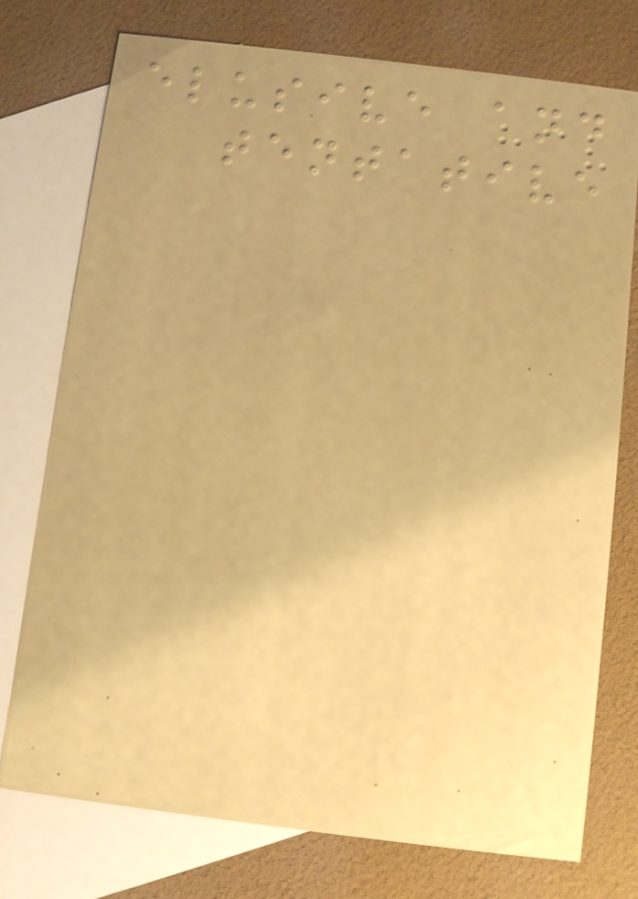elusive and
tentative
